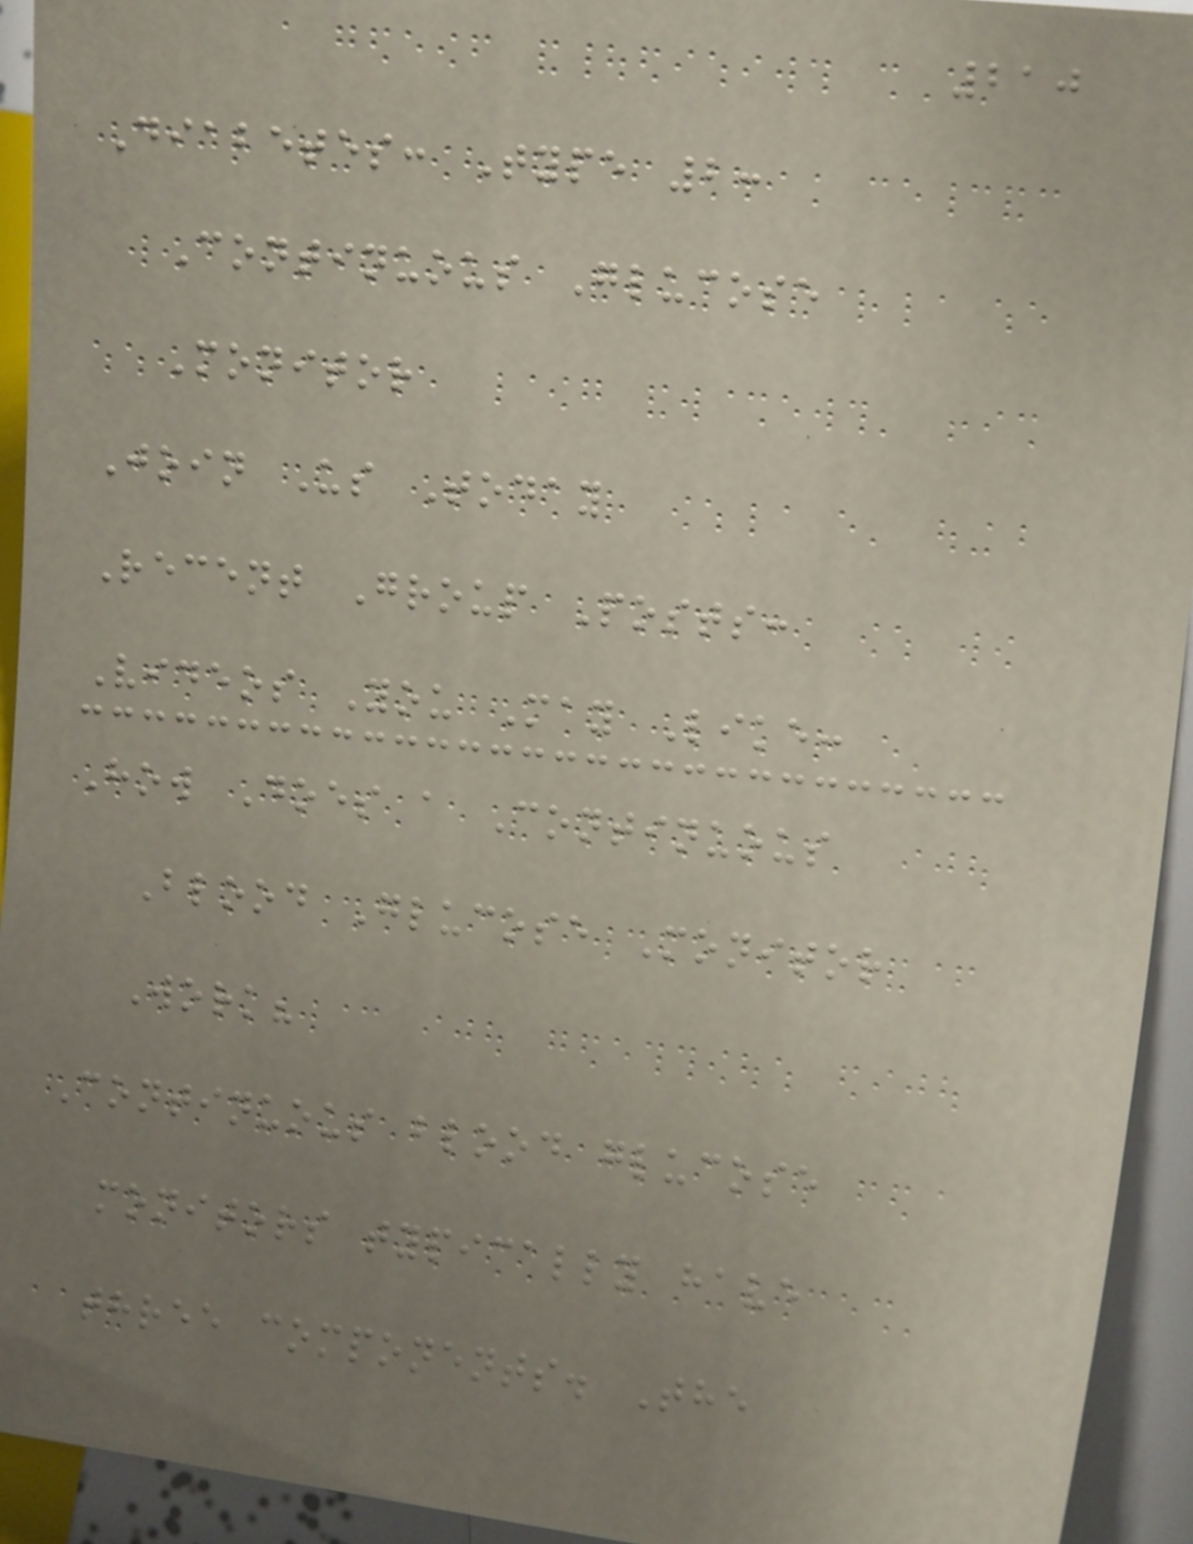210
Diabetes: Type 2:
Continuous Glucose
Monitor
Join Us Today
Recent Group Posts:
Videos You May Like:
How Does a Continuous
Blood Glucose Monitor
Work?
Continuous blood glucose
monitors typically have
three components. The
